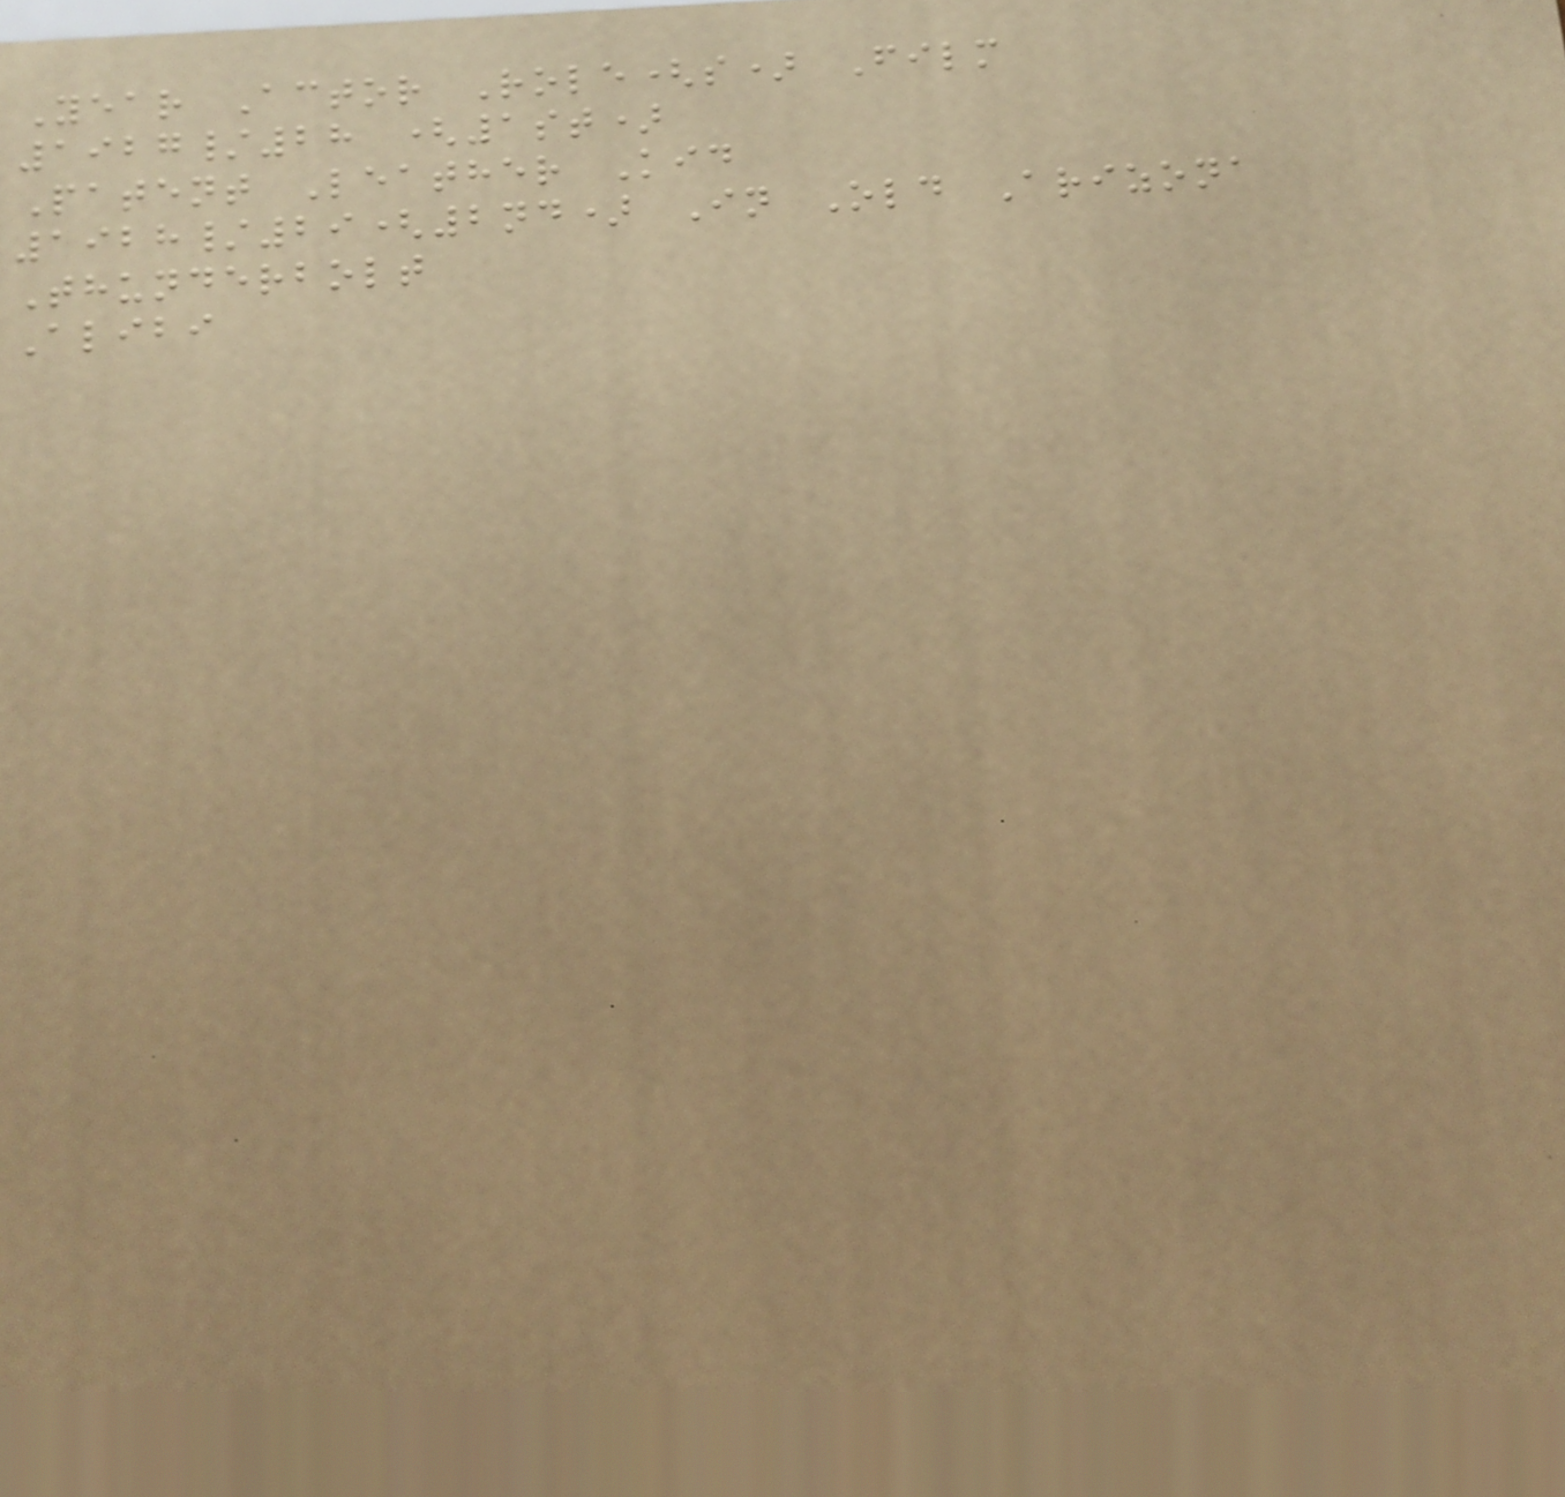Year Actor Role(s) Film
1927/28 (1st)
Patent Leather Kid
1928/29(2nd) In Old Arizona
Thunderbolt
Alibi
